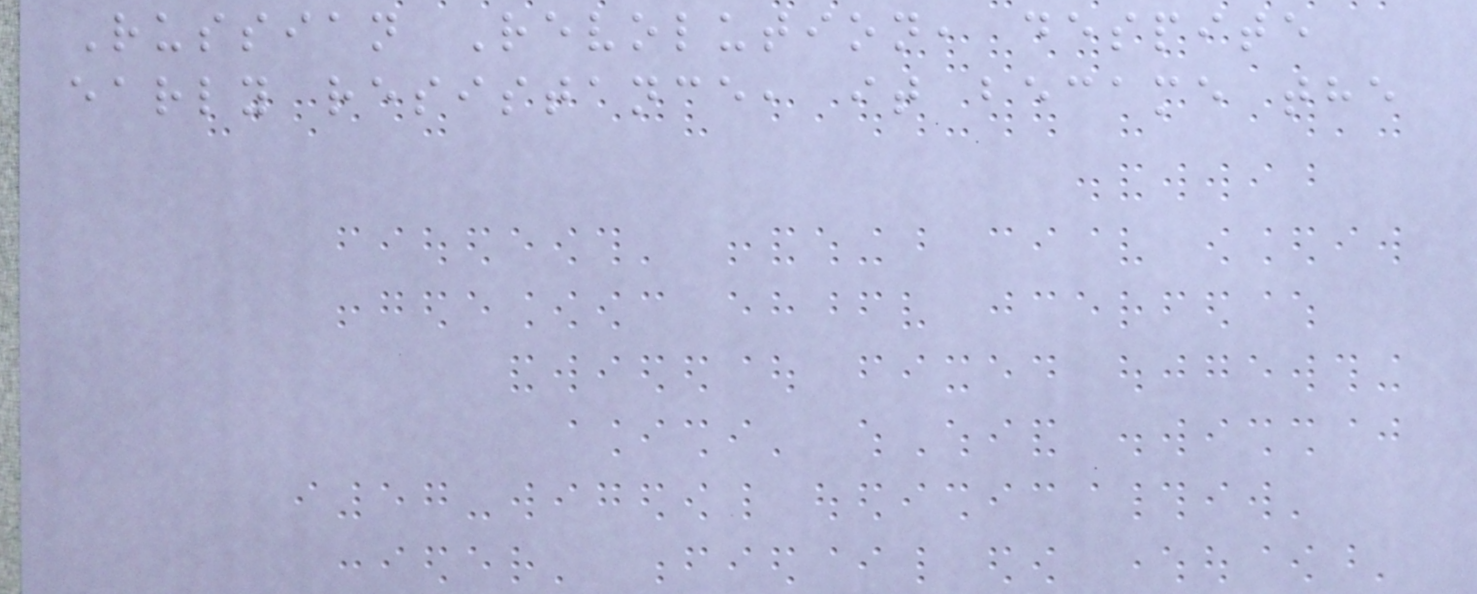Russian Revolution, despite
early resistance, it became the
